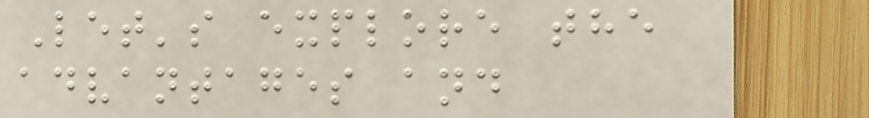Let's explore the
advantages and
